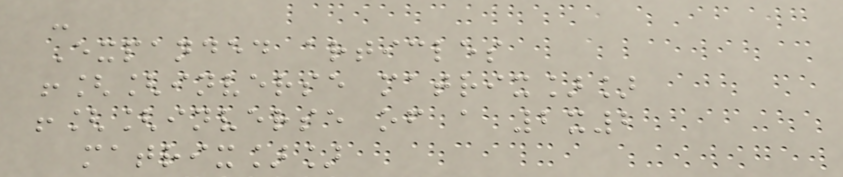-
Expanded articles
![[inverse matrix]]
![[inverse of a 2x2
matrix]]
